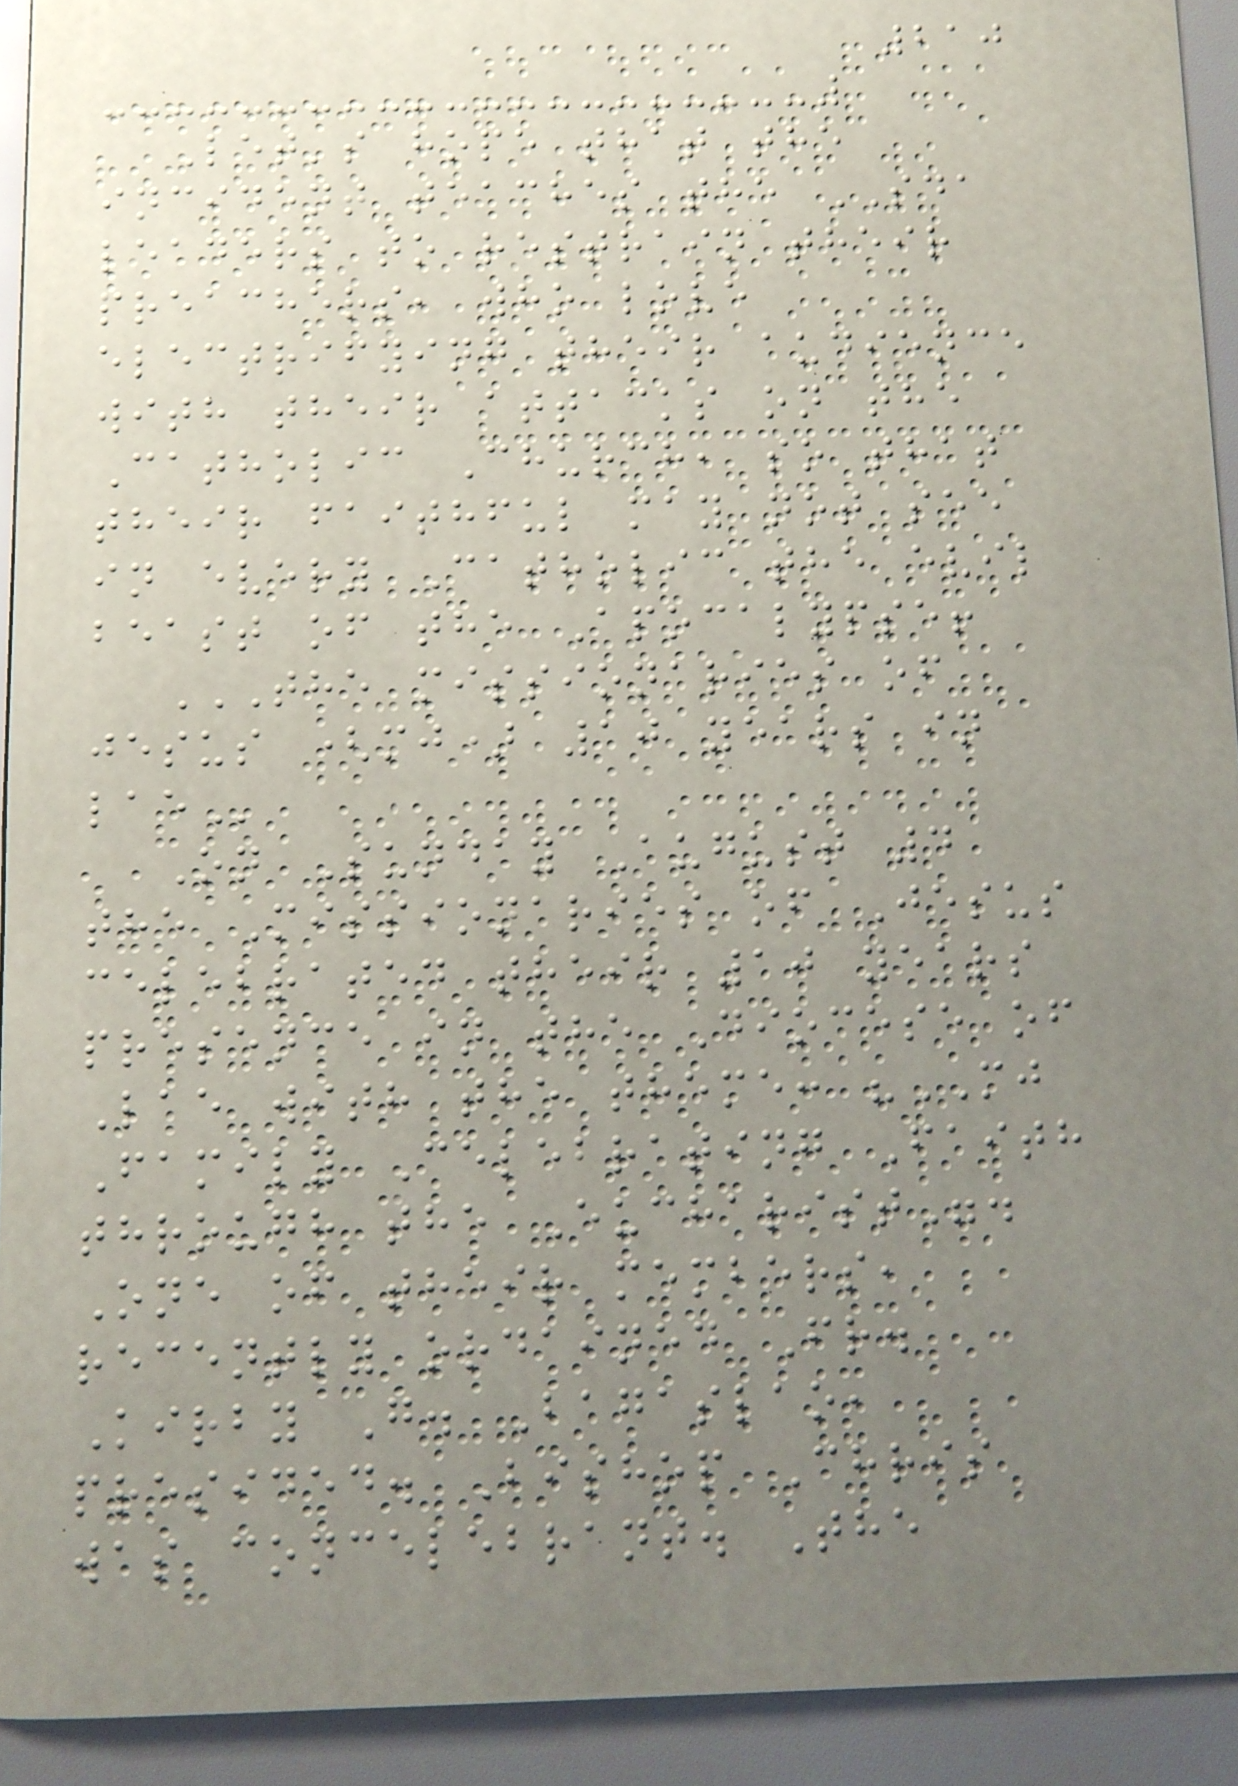210
Let's hope that the
incident teaches the SDA
leaders to restrain their
preachers, who love
electrifying their audience
with their attacks on the
Catholic Church, so that
their faithful may not see
in every Catholic the evil
beast of the Apocalypse!
THE MISSIONARIES OF
JESUS (MJ) 10 YEARS IN
LAE
On Sunday August 4
the Missionaries of Jesus
celebrated their 10 years
presence in the Diocese of
Lae with the theme: "MJ
Family Celebrating Faith
through the Eucharist".
One of their members,
recently ordained Fr.
Kirby G. Bagaslao,
presided. Bishop Chris
was concelebrant. The
